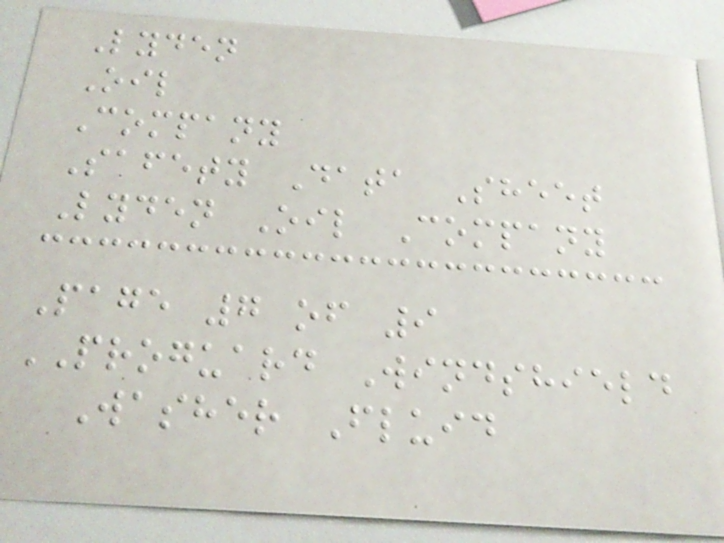Lyden
Oil
Company
Safety Data Sheet
Lyden Oil Company
Page 7 of 9
PROGUARD Windshield
Washer Fluid
